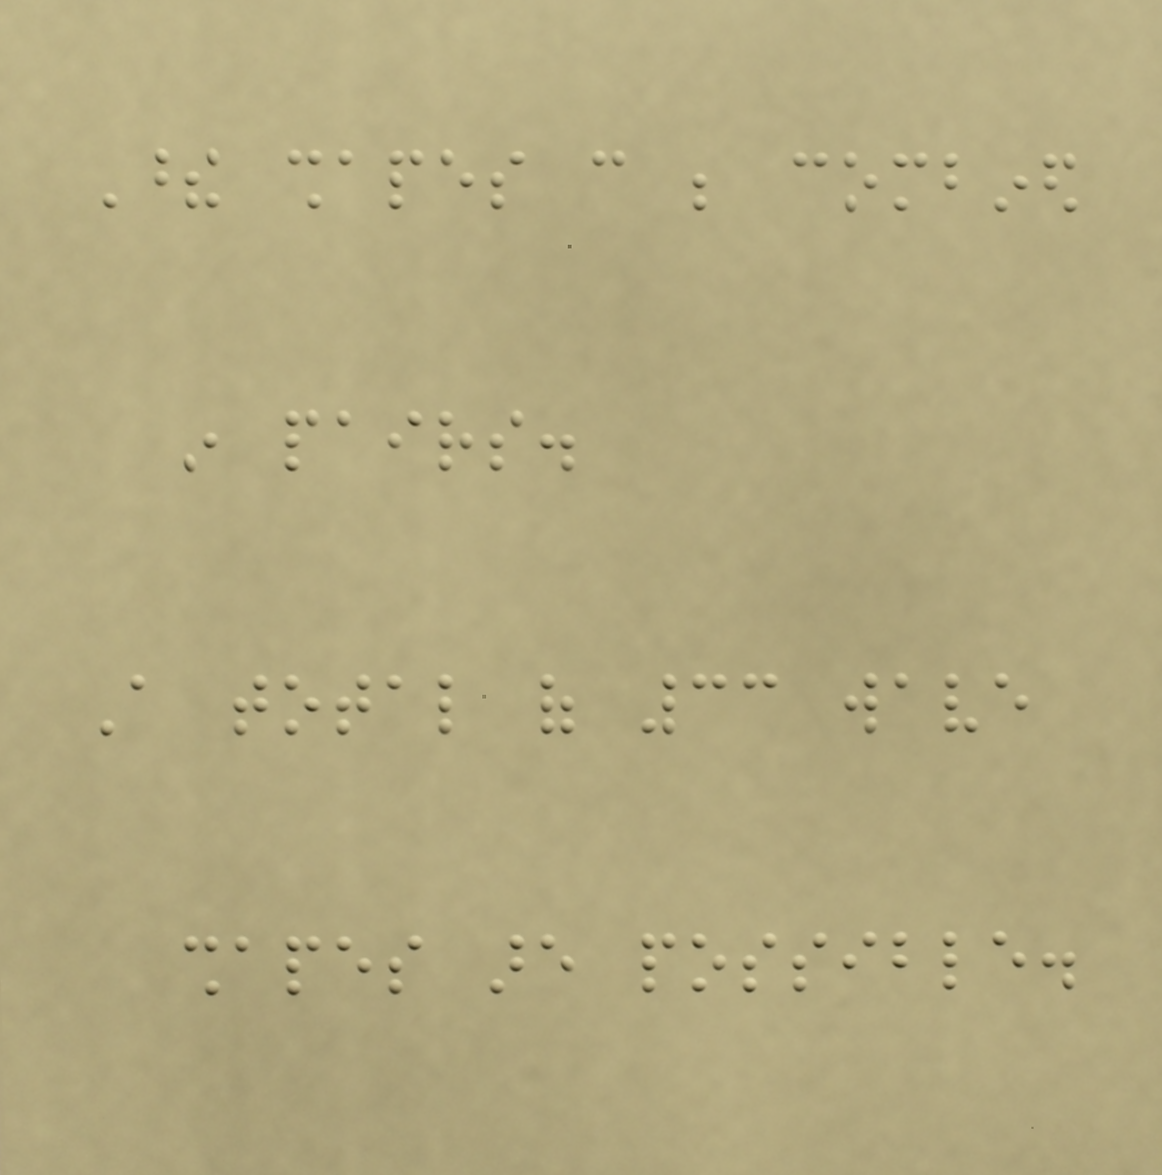These shapes can be combined
in pairs.
A total of 33 wave
shapes are possible.
